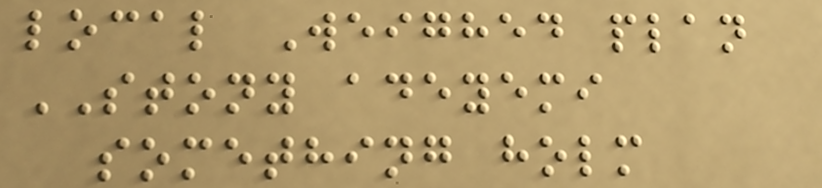local Weighed plan
STONY adeyemi
something holm
